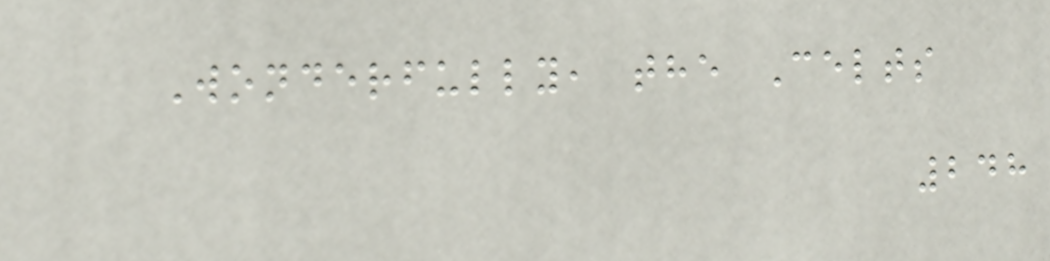Wonderfully, the Celts
248
